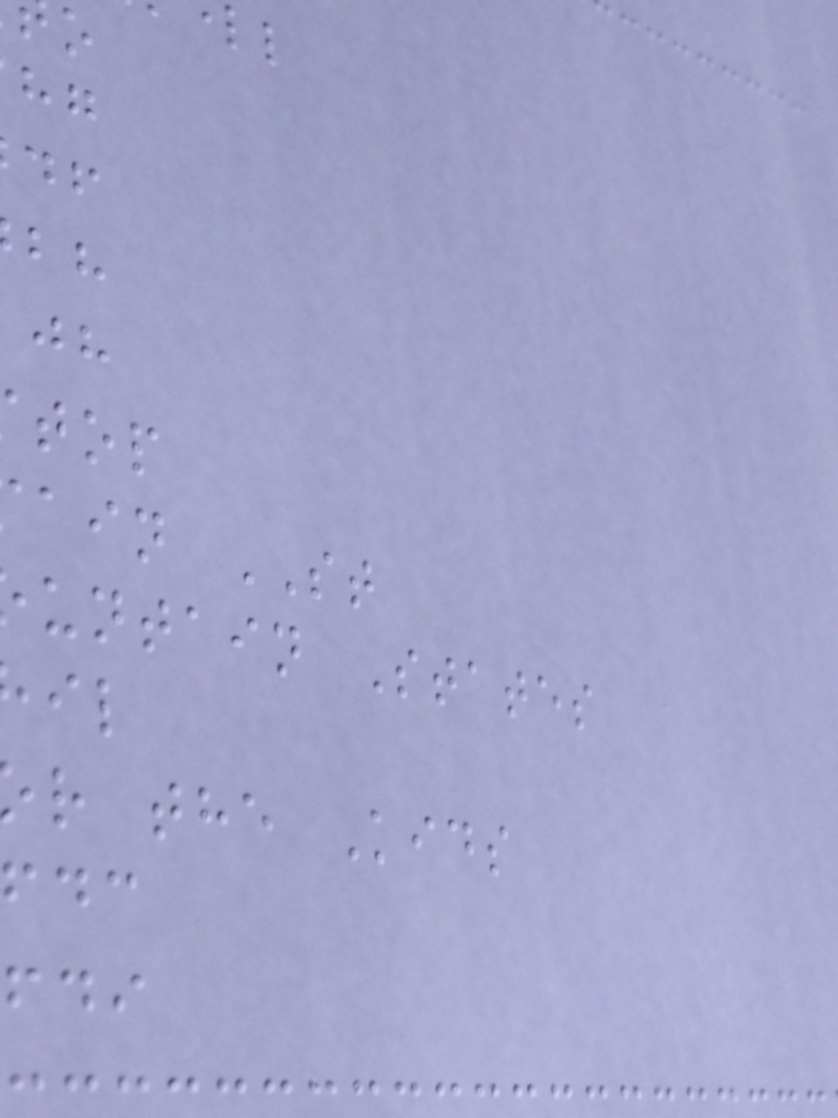ain ST
untain States
r the Kids
